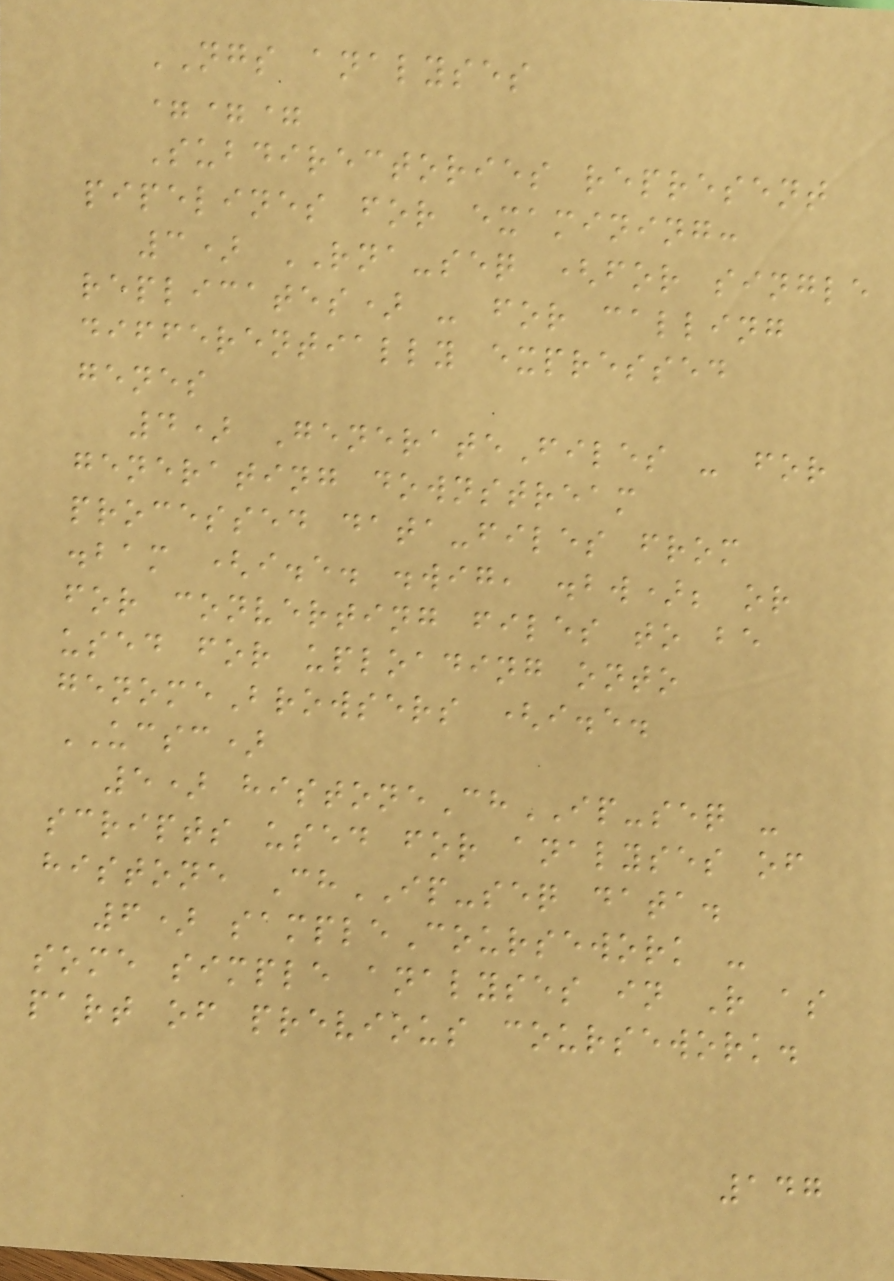NGS analyses
===
Subdirectories represent
pipelines for examining:
3) RNA-seq (for single
replicates) - for calling
differentially expressed
genes
4) GenerateFiles - for
generating downstream
processed data-files from
.bam (i.e. .wig, .bw); or
for converting files to be
used for uploading onto
genomeBrowsers (i.e.
UCSC)
5) histoneChIP-seq -
scripts used for analyses of
histone ChIP-seq data.
6) sampleCoursework -
some simple analyses in R as
part of previous coursework.
147
